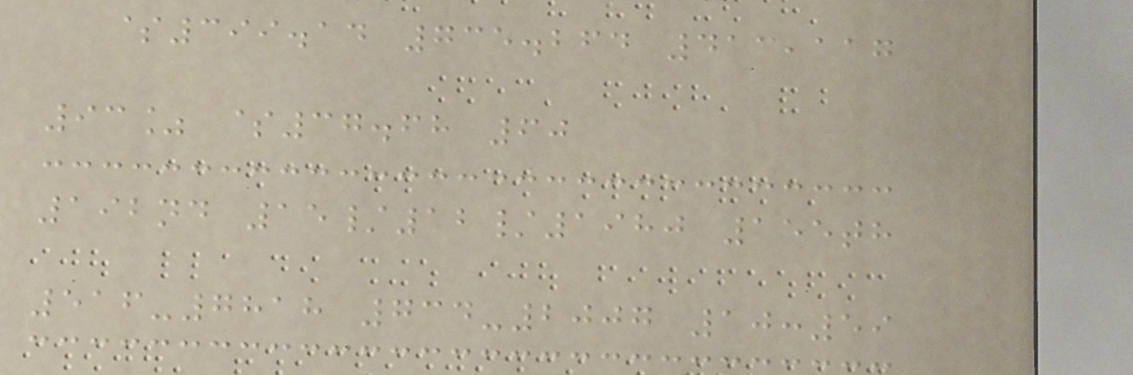$399.14 735.264 413,117
93% $37.68 60
192nd 15/12/1980 155th
516-7818 734-2007 10:59
